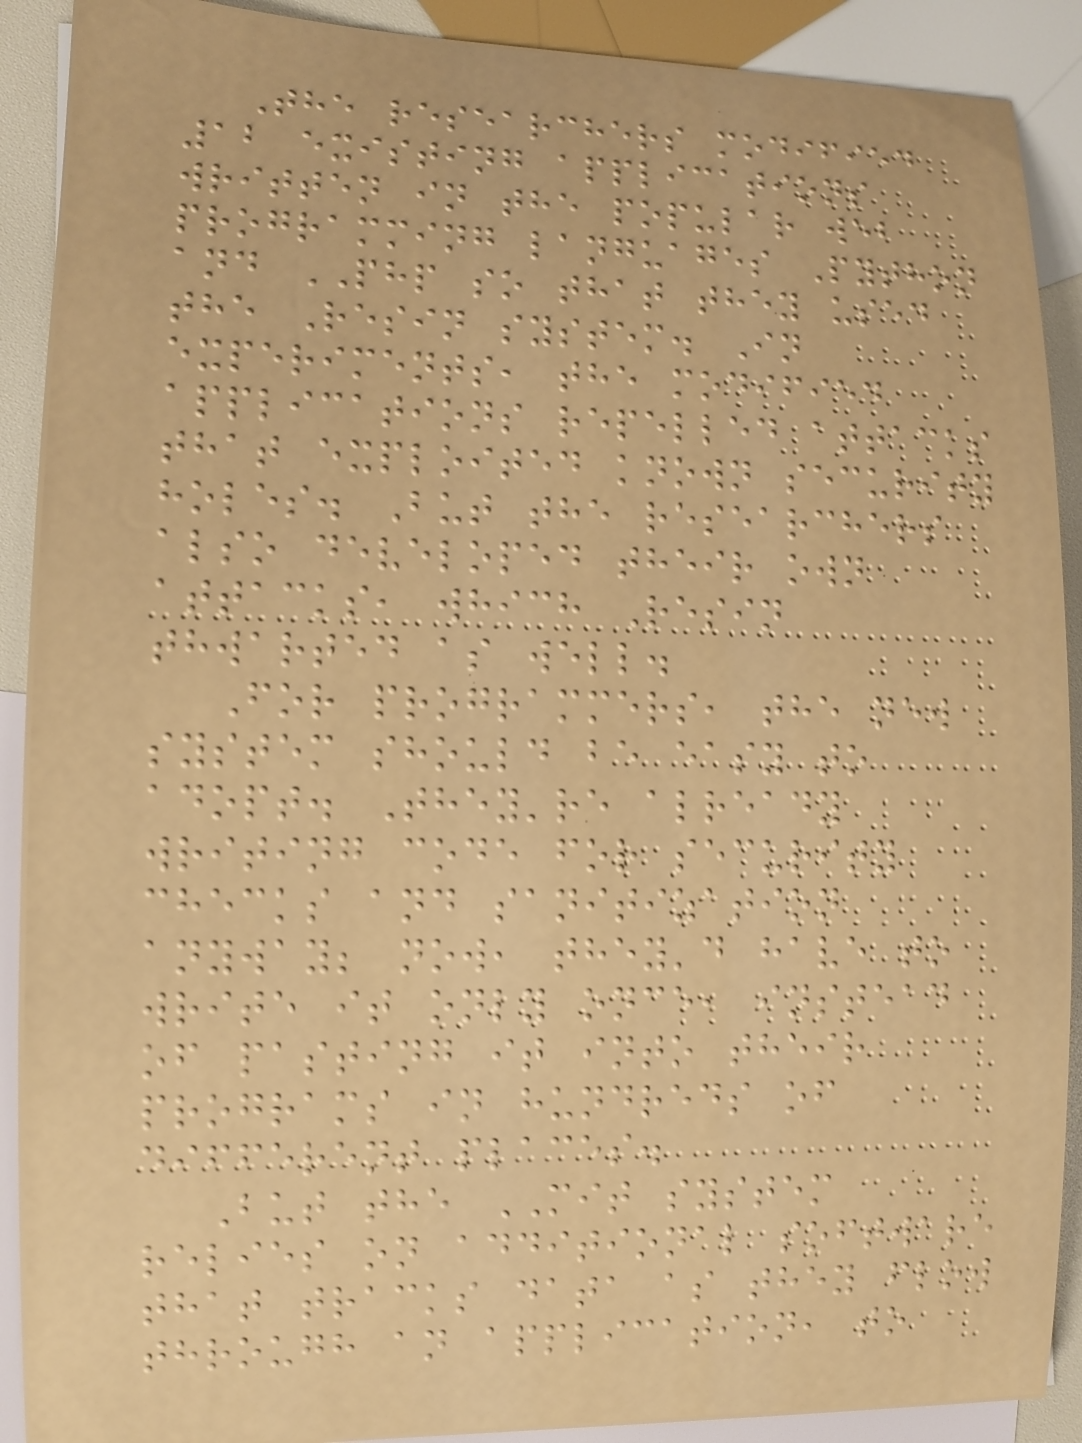The researchers modified
12 existing applications
written in the popular web
programming languages Python
and PHP so that they used
the Resin system. In
experiments, the modified
applications repelled attacks
that exploited known security
holes. But the researchers
also developed their own
attacks, which Resin
thwarted as well.
For programmers, the new
system should be easy to
adopt. They're already
writing code for security
checks and sanitization
anyway; now, they'd have to
write it only once, instead
of pasting it into their
programs in hundreds of
different places.
But the MIT system
relies on additional software
that tracks data as they flow
through an application, to
